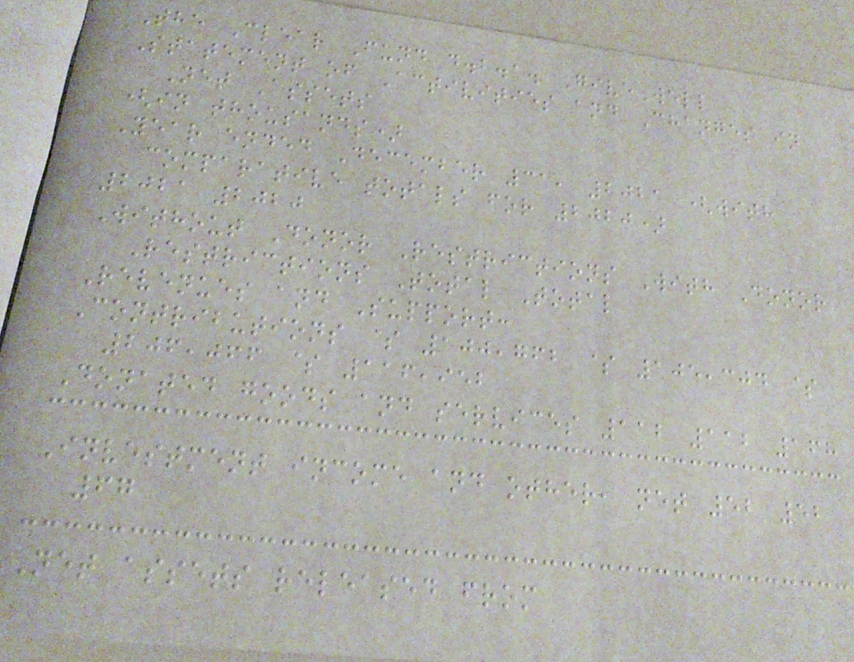The Clear Fund d.b.a. GiveWell
Statement of Activities and Changes in
Net Assets
(in thousands)
Year ended December 31, 2021 (with
comparative totals for 2020)
2021 2020
Without Donor Restrictions With Donor
Restrictions Total Total
Revenues and Support:
Contributions $ 100,762 $ 105,304 $
206,066 $ 116,952
Donated goods and services 112 112 168
Investment income and other, net 52 52
67
Net assets released from
